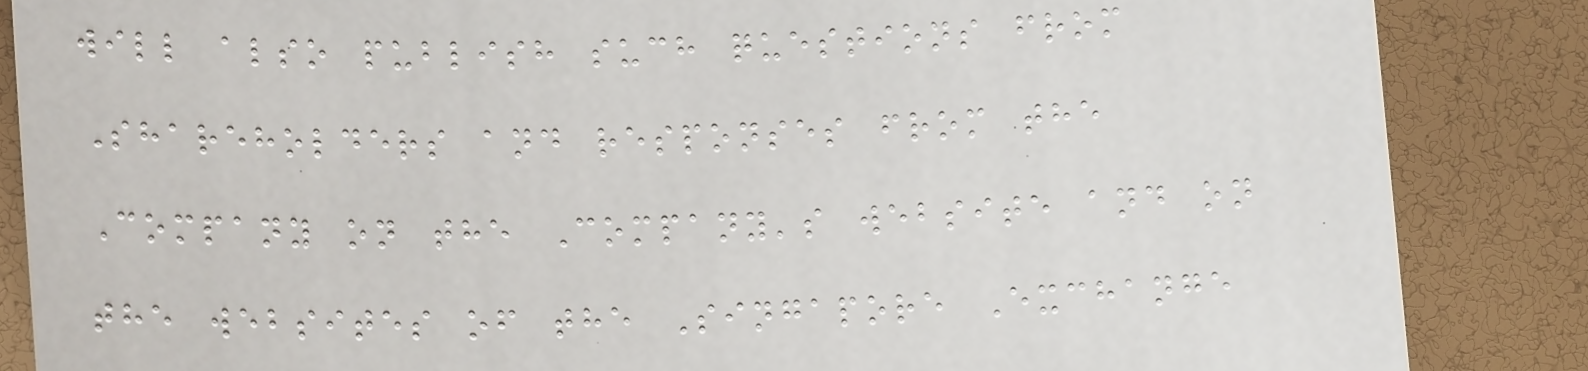will also publish such questions from
Shareholders and responses from the
Company on the Company's website and on
the websites of the Singapore Exchange
